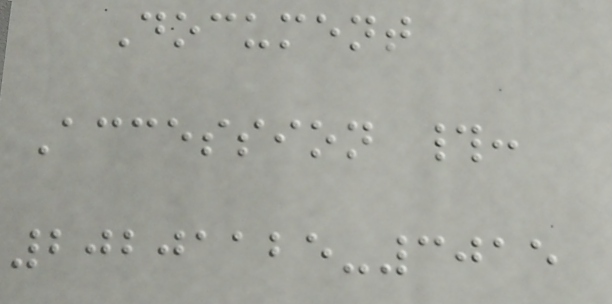Document
Accession #:
20201125-3015
